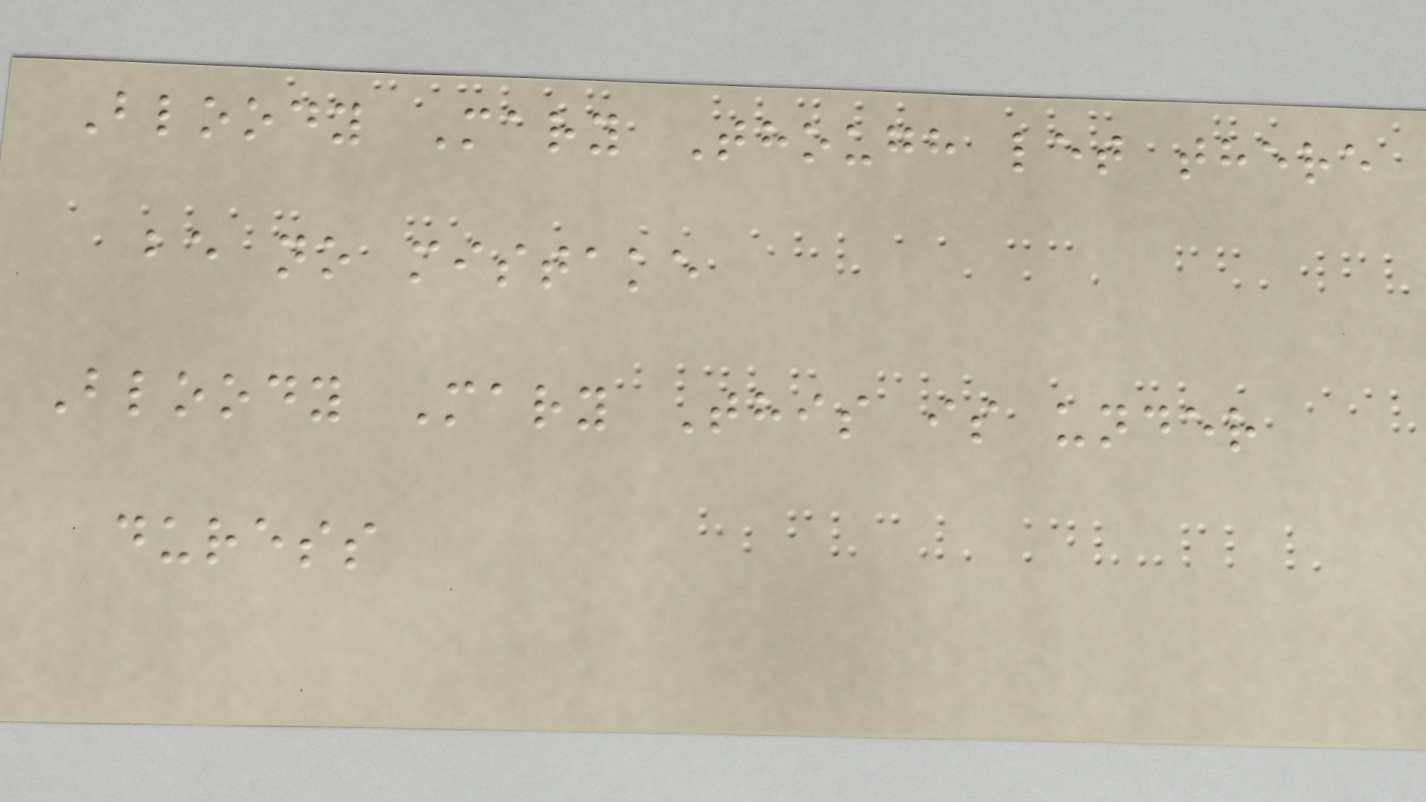Bloody Mary Though let there
be no mistake
Bloody Mary This is under
duress
